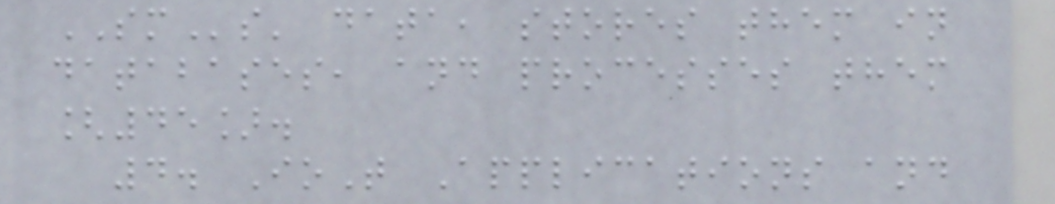SMs' data, stores them in
databases, and processes them
[45].
4. IoT Applications and
